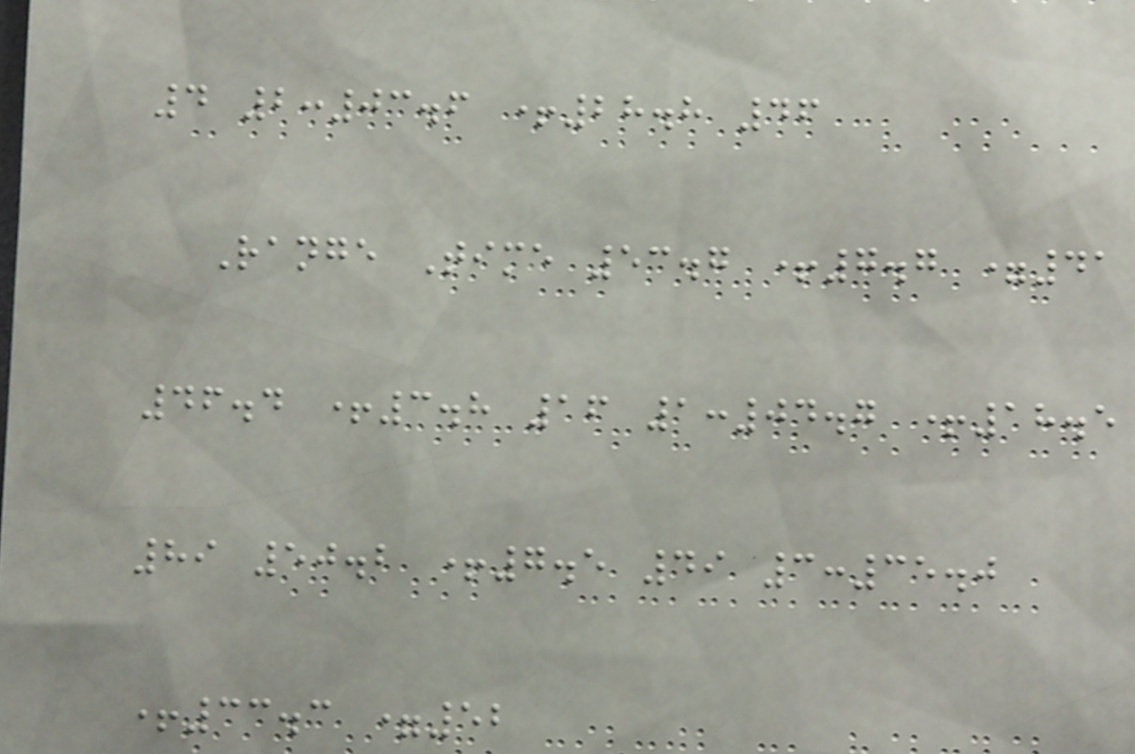4 2:03.6 +28.8 46
Range Time 53.7 +7.7 =41
46.4 +3.8 16 1:04.7 +18.5
89 50.2 +7.5 49 3:35.0
+33.3 =52
